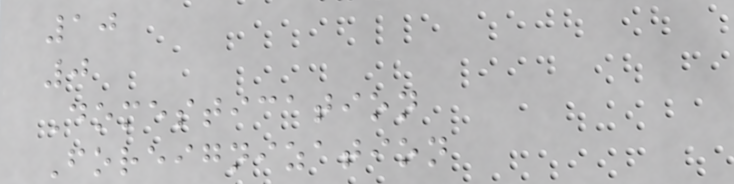10
0
Domestication
Foreignization
